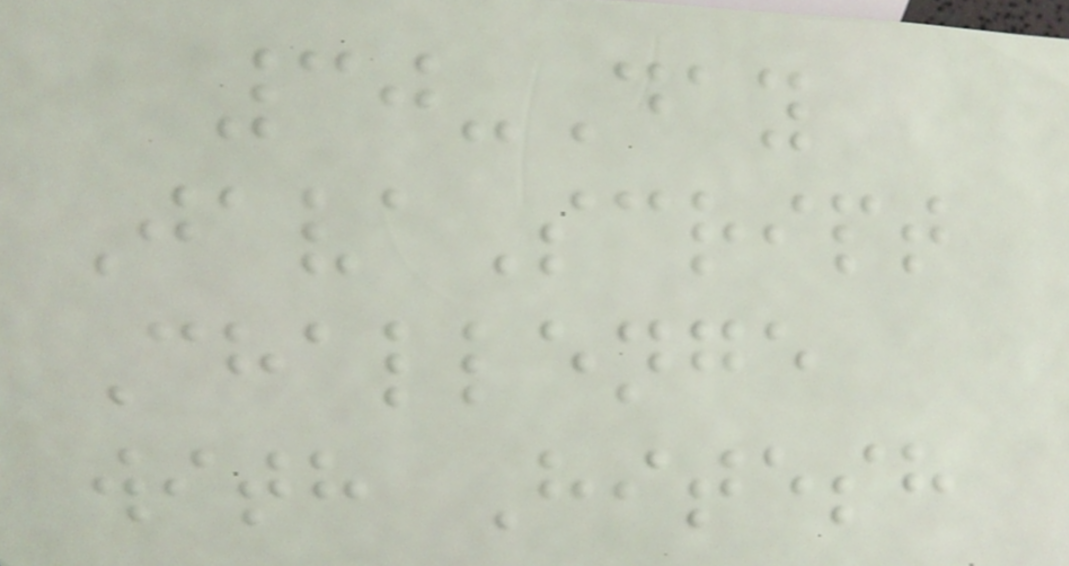30-Day
JavaScript
Challenge
with Hitesh
